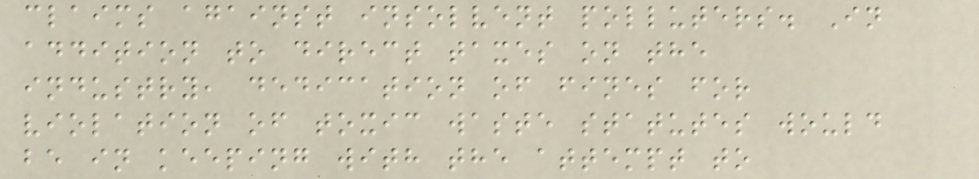claims against insolvent polluters. In
addition to direct taxes on the
industry, dedication of fines for
violation of toxic waste statutes would
be in keeping with the attempt to
